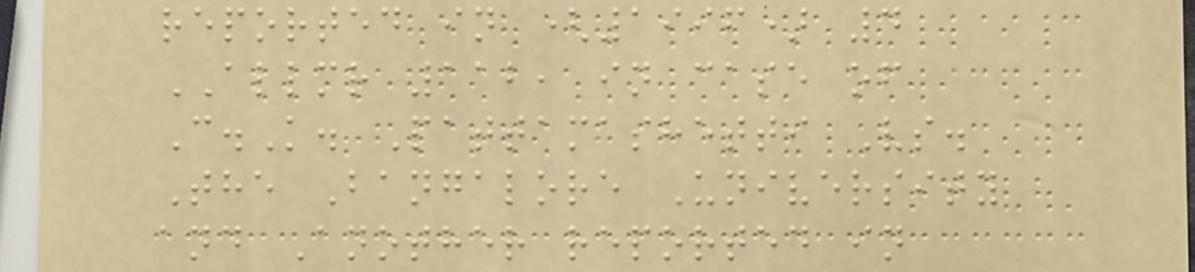reported in (1996) 4
ALLMR 112, in case of
C.K. Pattamashetti Vs.
The Bangalore University
and Another reported in
